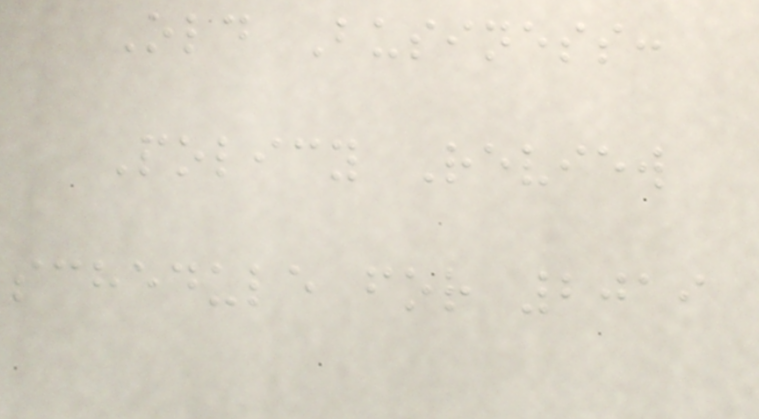Old Business:
Policy Review
schedule for 2019
